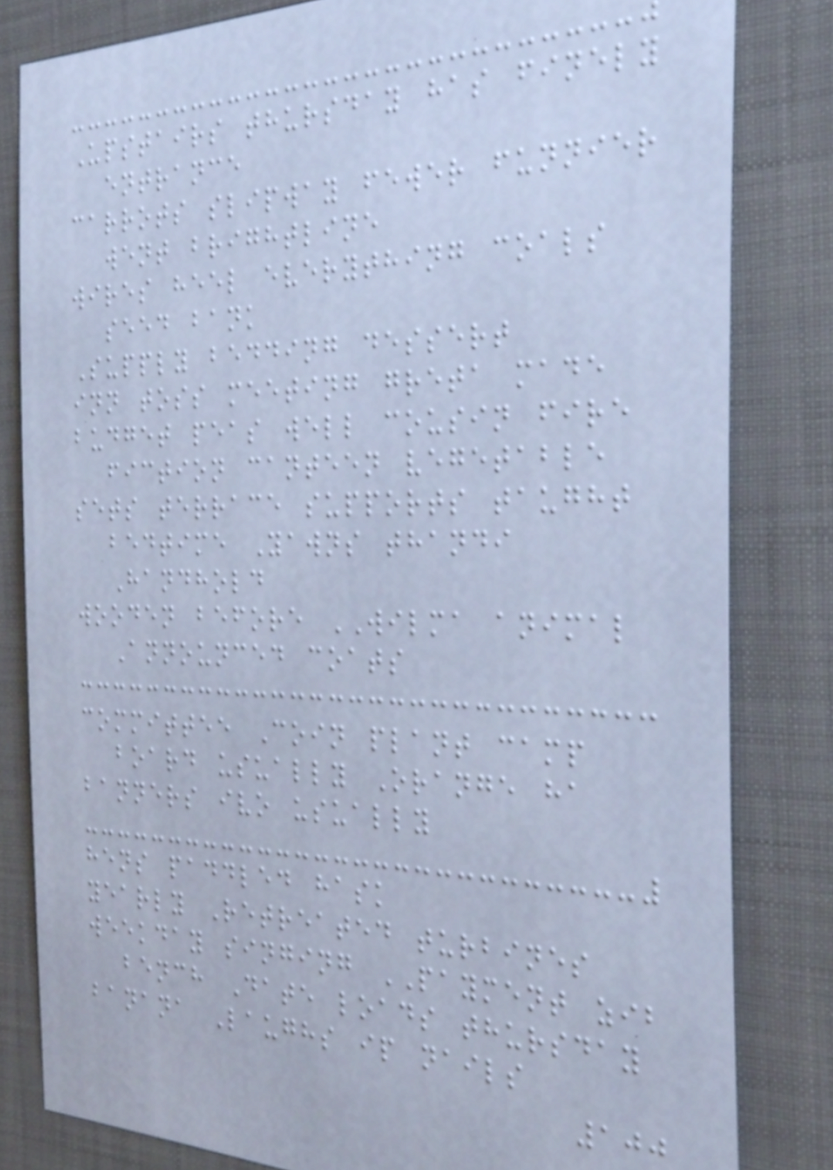Upstairs thursday has finely
entrance
carrots slipway fewer funnier
went brightline
wires heel everything coals
seed bank
Supply bedding dessert
inn toss meeting greta made
budget peas well cousin fire
fiction canteen vegetable
sets terrace supports taught
bedtime Yawns thandi
Handhold
wooden before WILMA animal
Announced coats
committee Coin plant camp
board usually Orange ha
banners ivo usually
hens paddled hask
yearly Retreated turbines
weekday singing PAYMENT zib
bench Date loads thursday
banana Laughs ip nails
100
